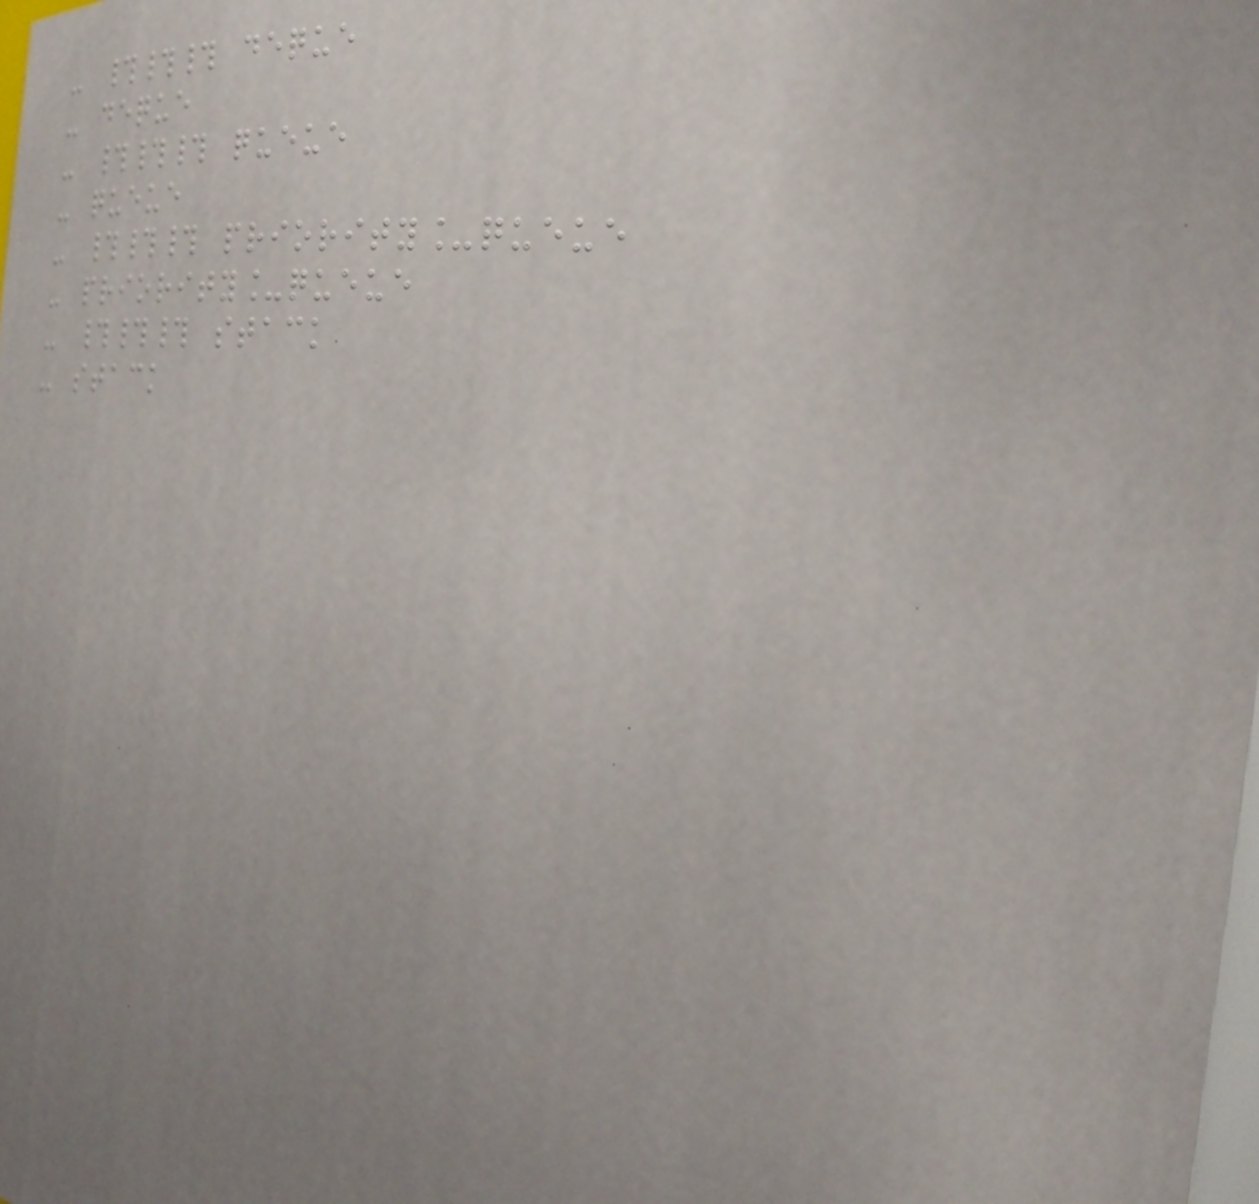- ### deque
- deque
- ### queue
- queue
- ### priority_queue
- priority_queue
- ### stack
- stack
